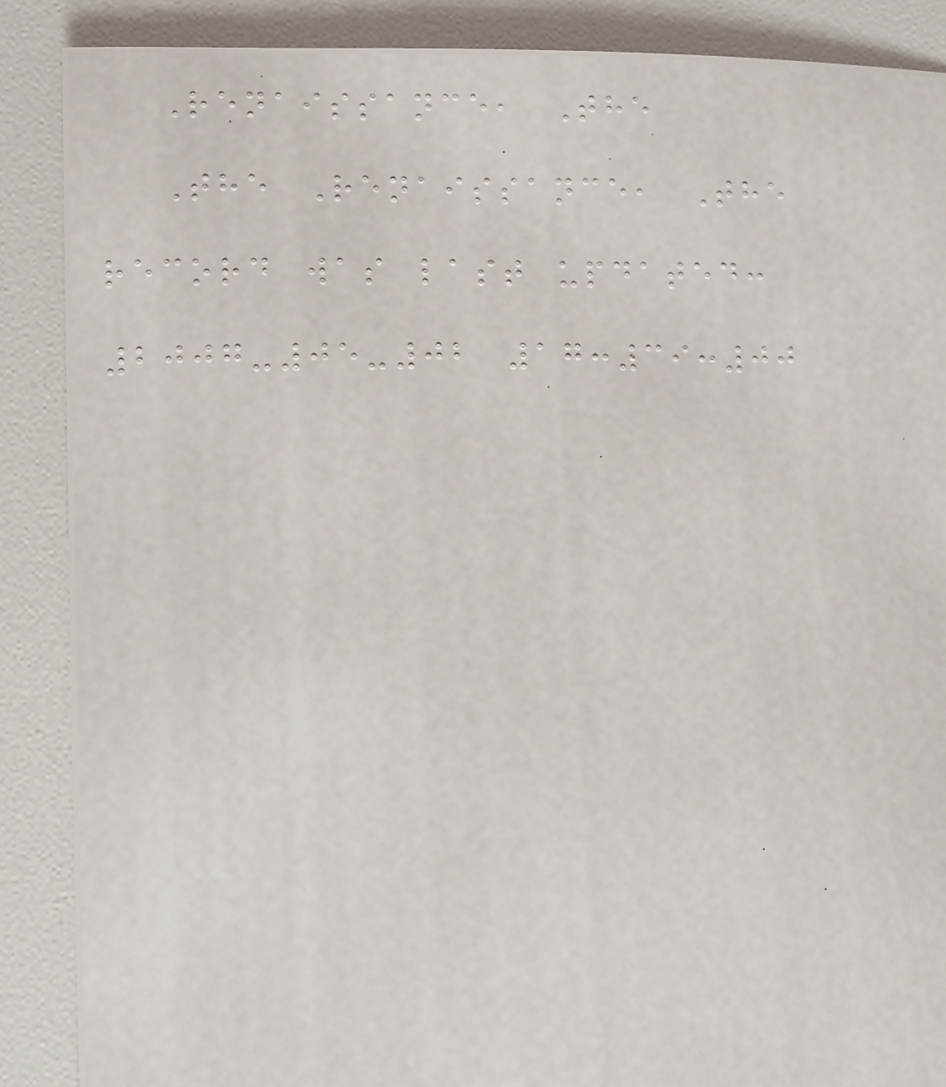Renaissance, The
The Renaissance, The
record was last updated:
2007-05-02 17:39:00
